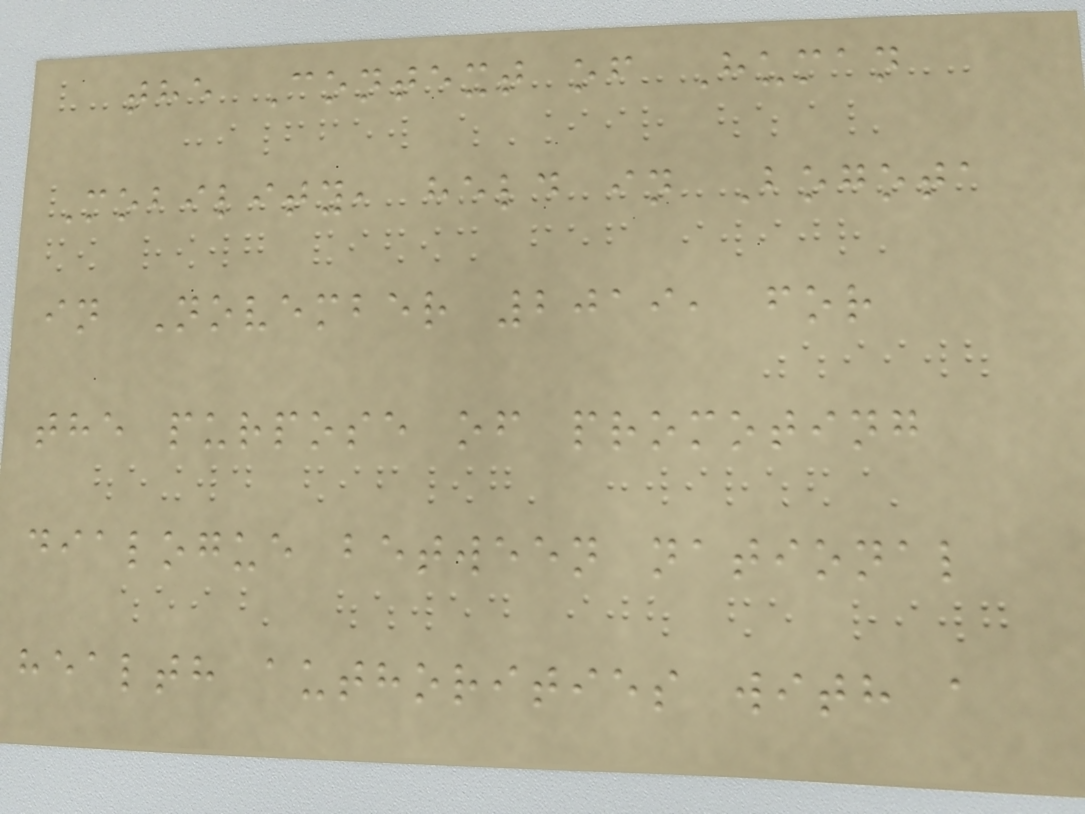the Context of Human
Mobility, held in Bogota
in November 2019, for
the purpose of promoting
dialogue between national
health authorities with a
